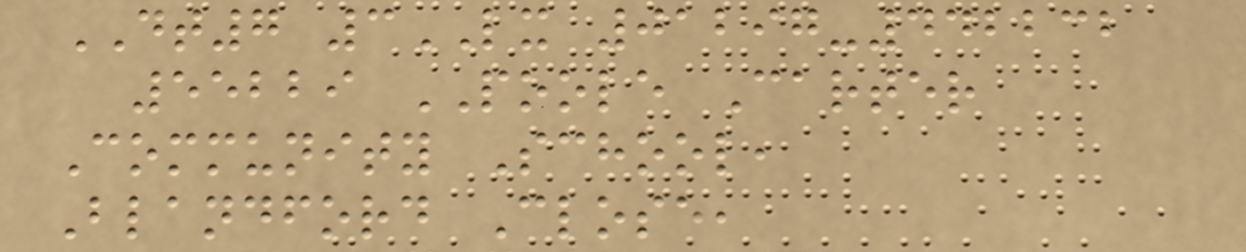DT7 3LX 01297-442232
55229 POOLE Carter
Community School,
Blandford Close,
